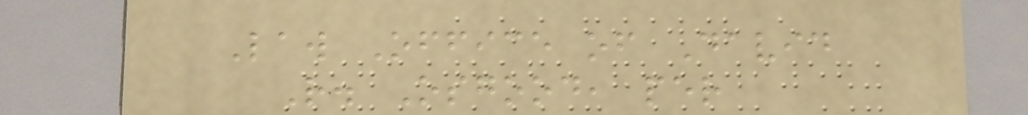Law Office of David
R. Osgood, per
